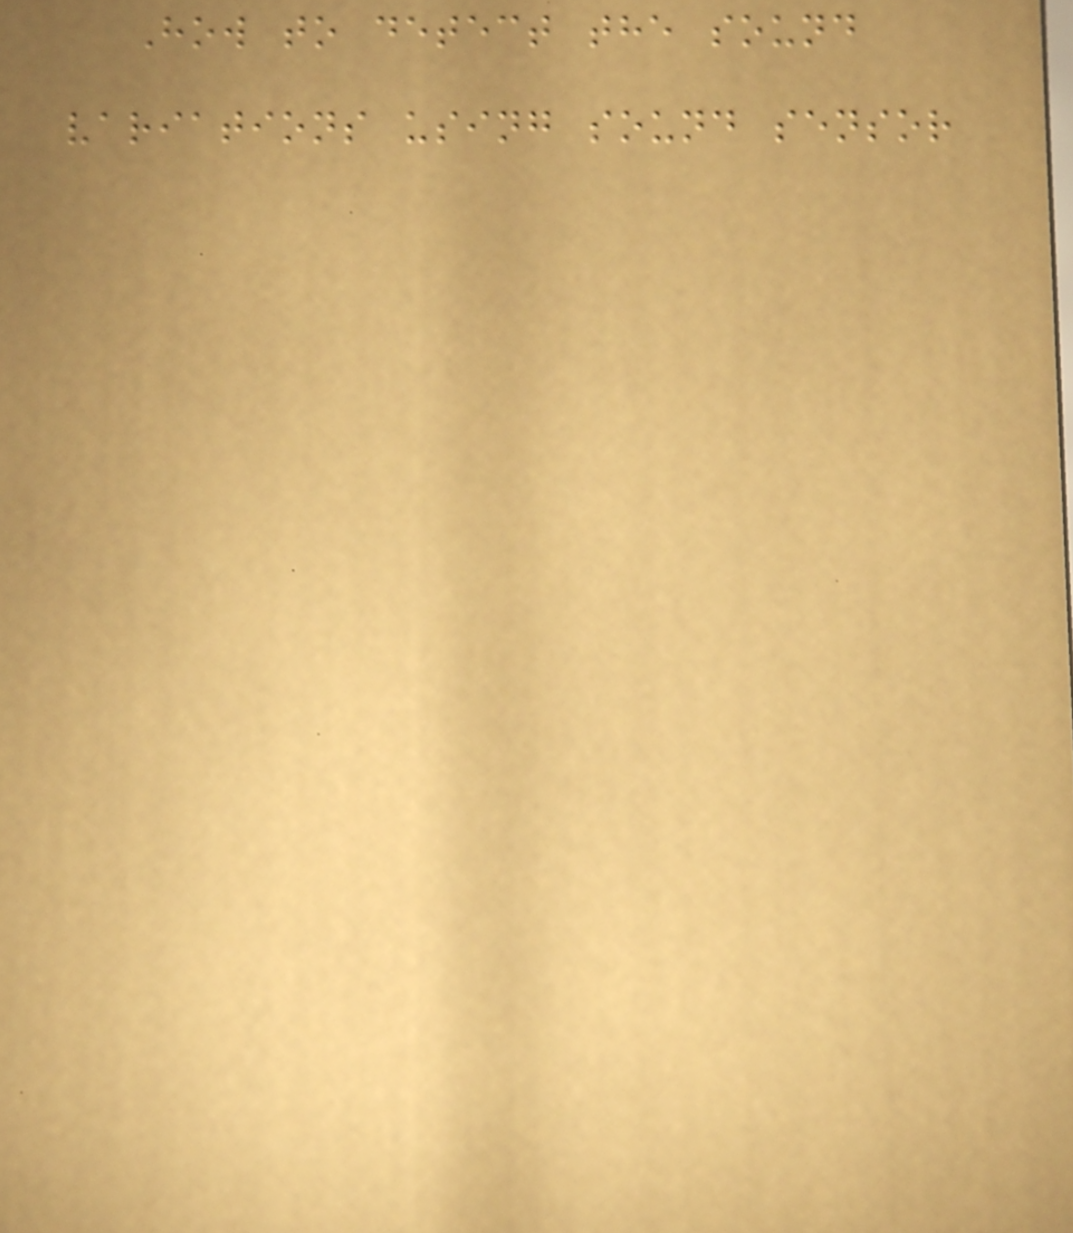How to detect the sound
variations using sound sensor
